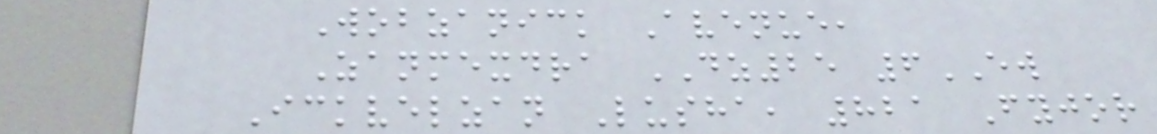Wobzanick Avenue,
Zanmexdra DZ25 6EW
Ickvelzan Lusha, 821 Fyjor
